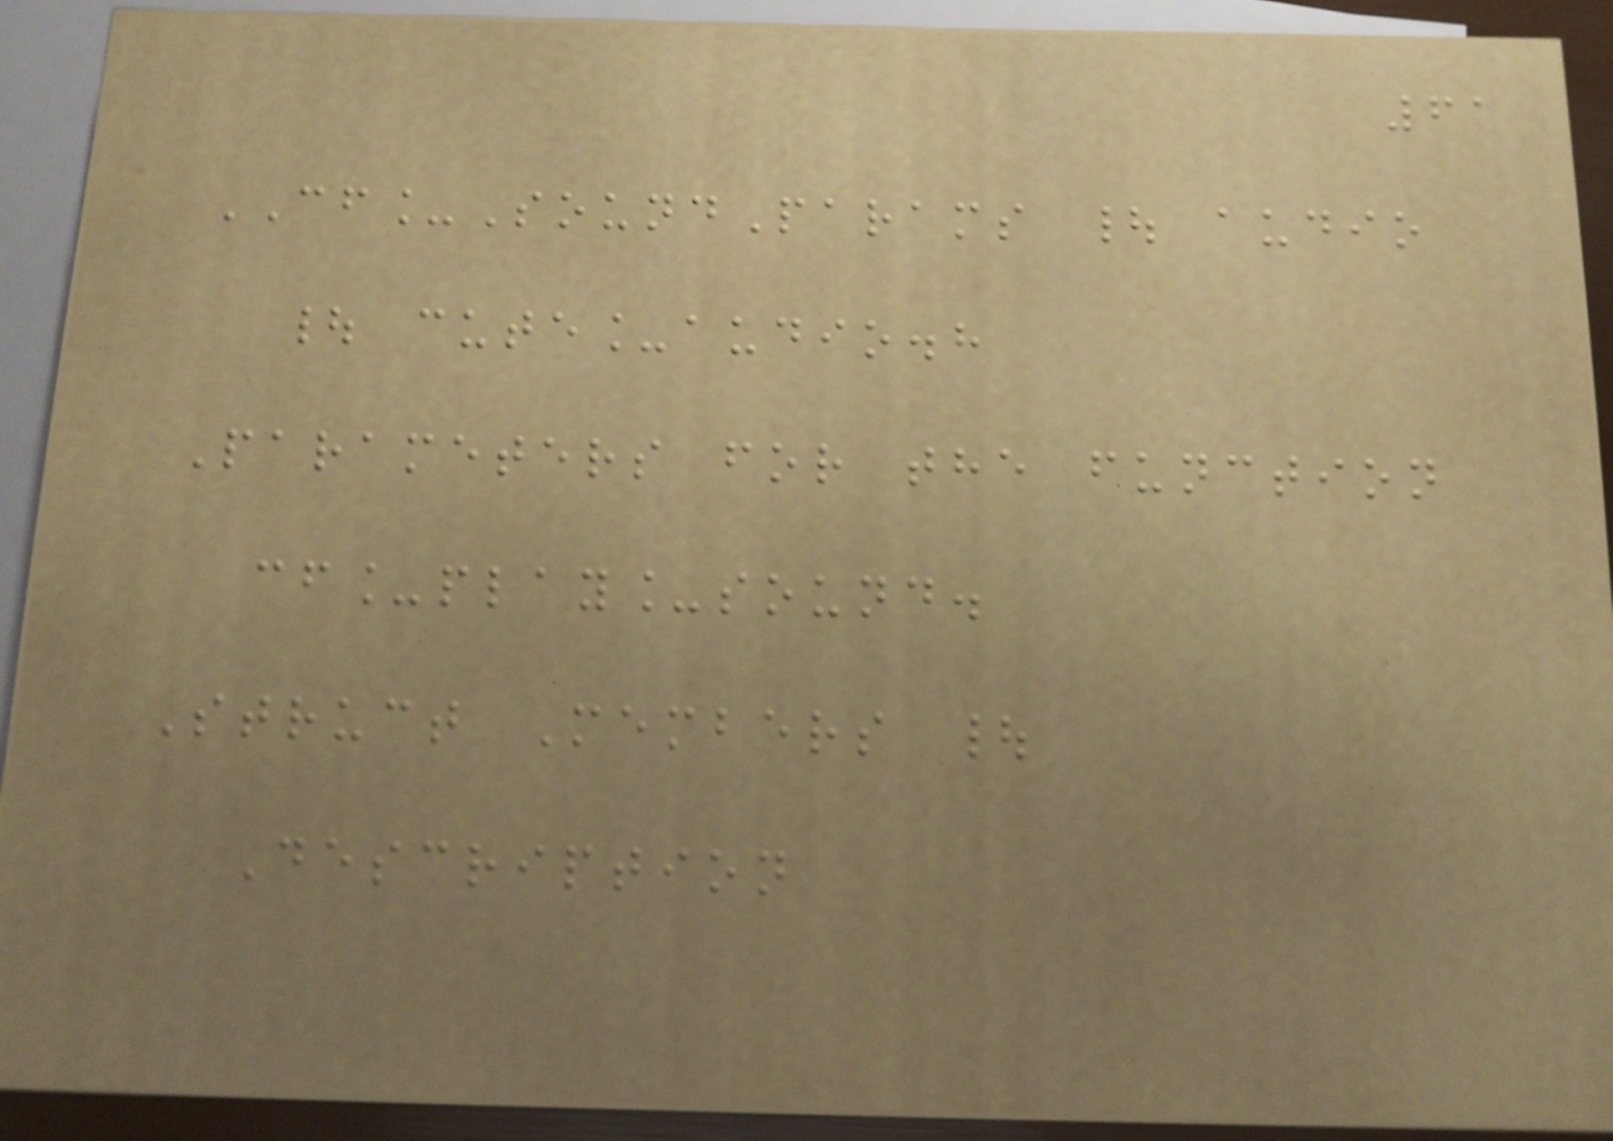61
CF_SoundParams | audio
| cute_audio.h
Parameters for the function
cf_play_sound.
Struct Members |
Description
